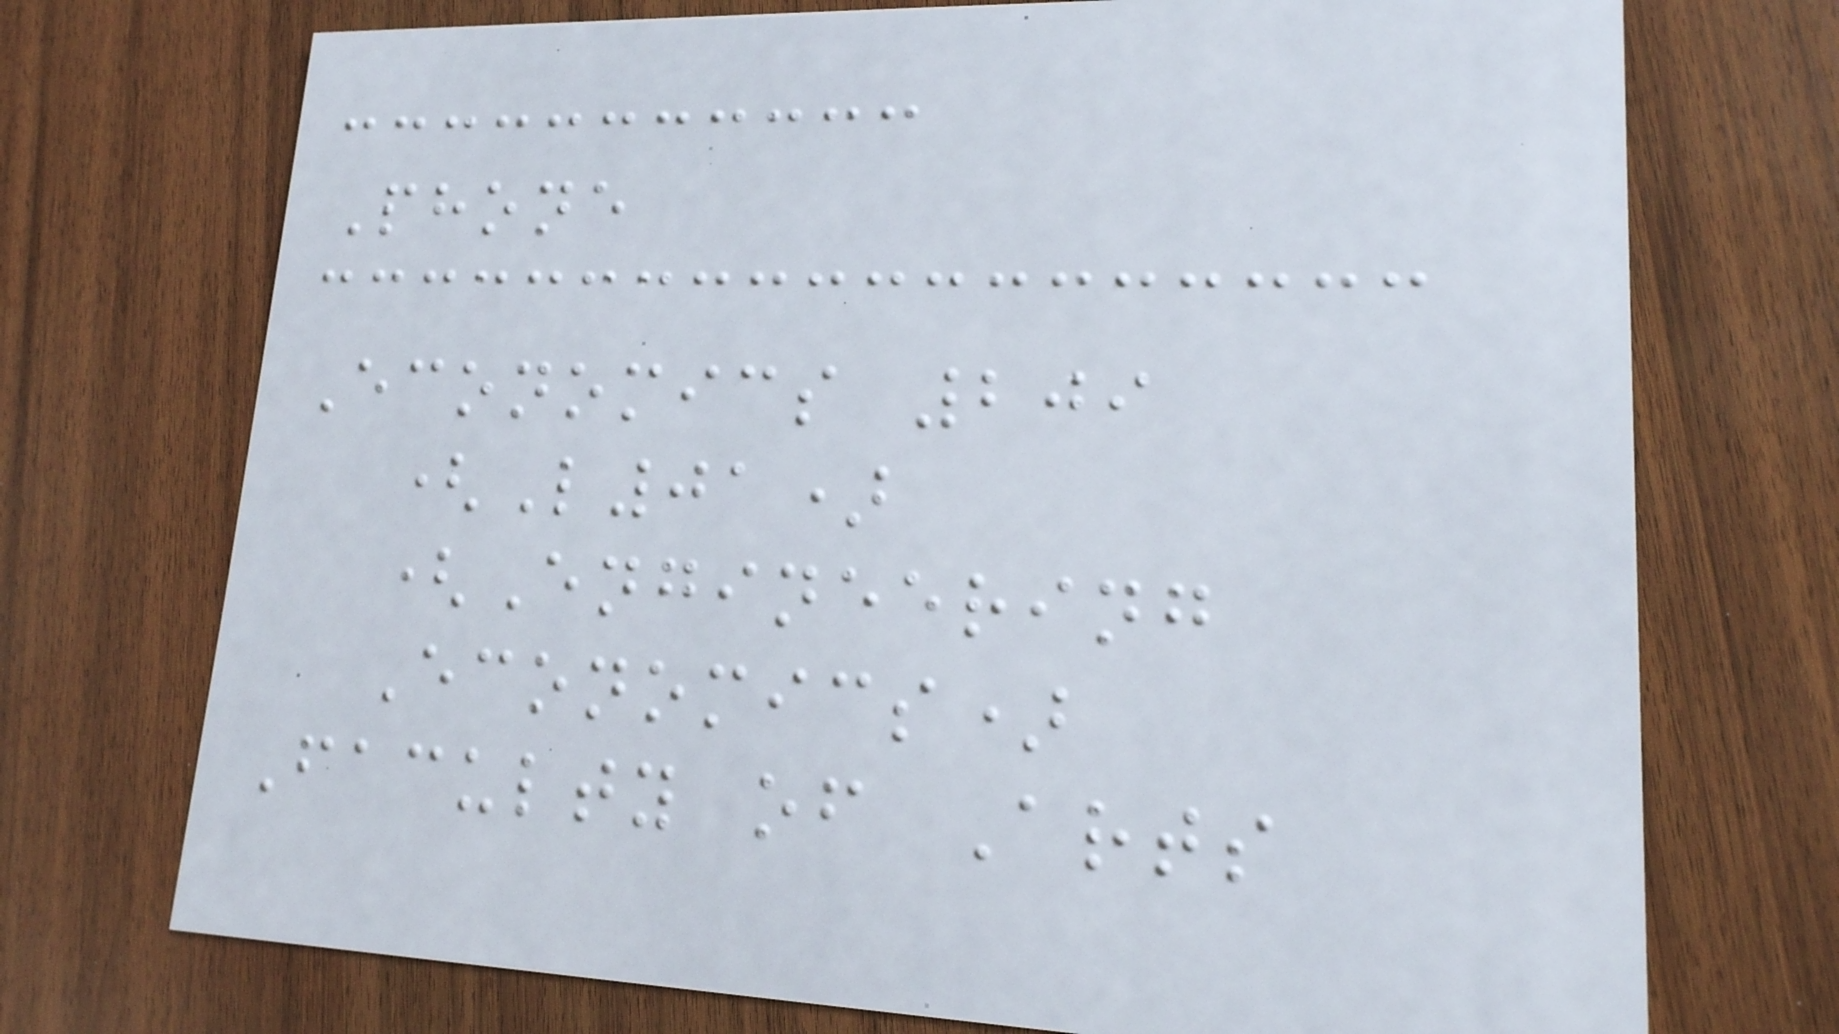Phone
Economics 209
(L01)
(Engineering
Economics)
Faculty of Arts
